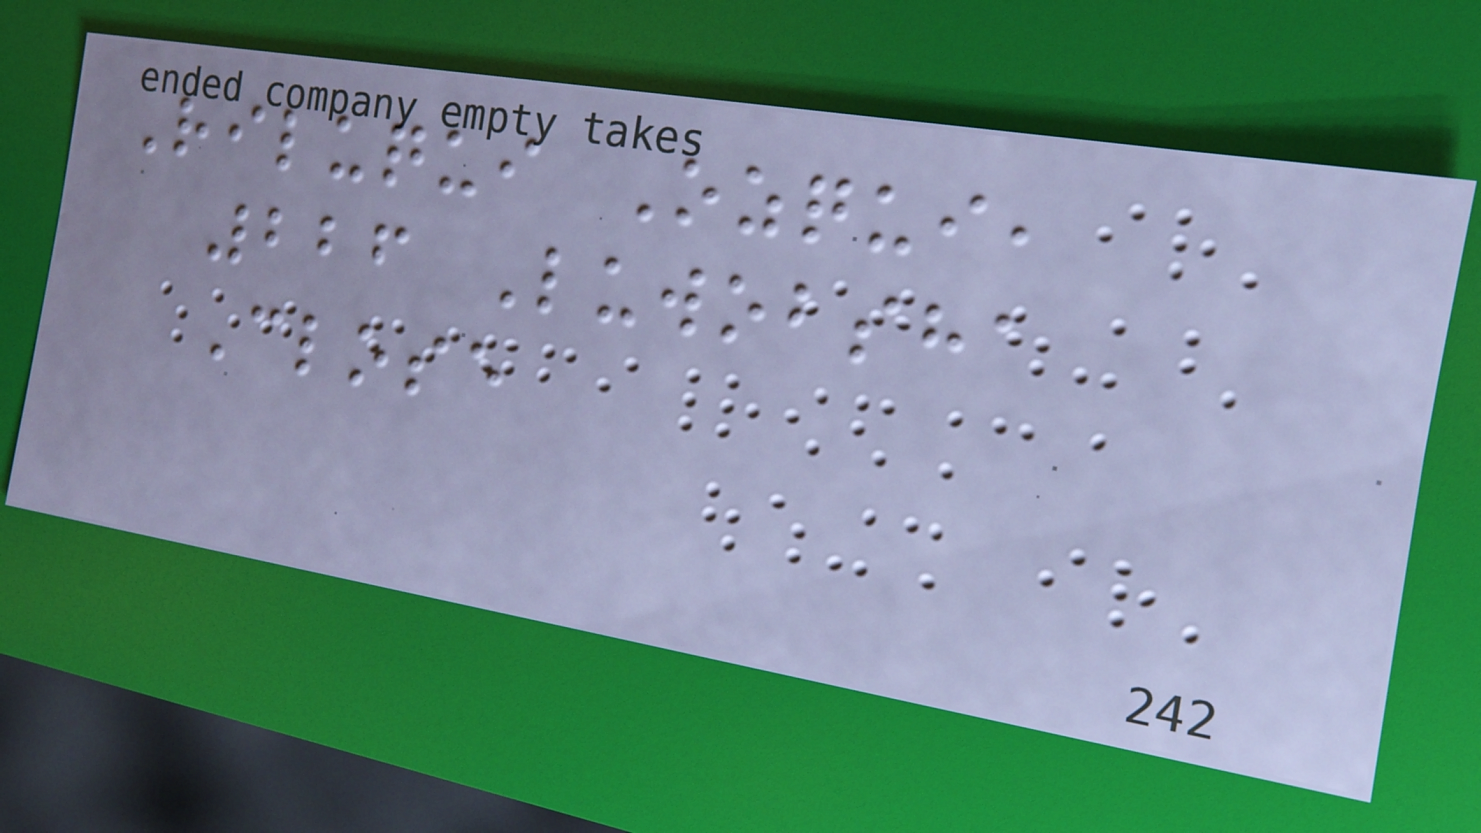Riluqui Ozqui,
226 Luwobsha
Close
